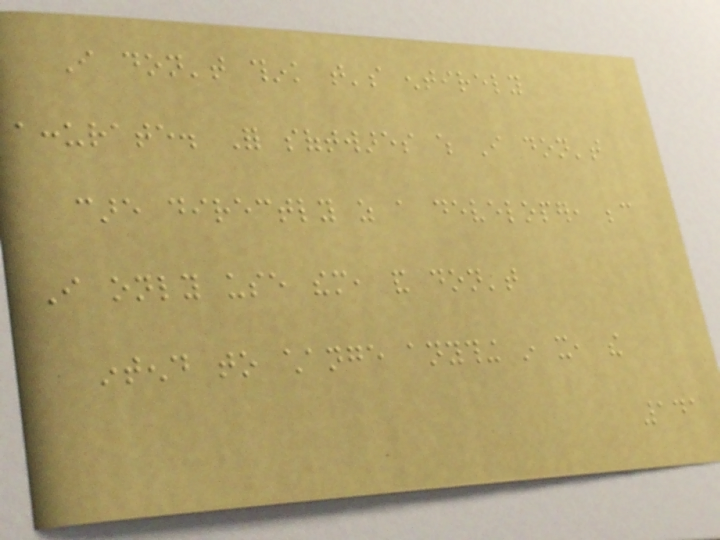I don't think that's entirely
accurate. For softwares which I don't
care directly as a developer, because
I only use them, and don't
intend to change anything in it, the
141
